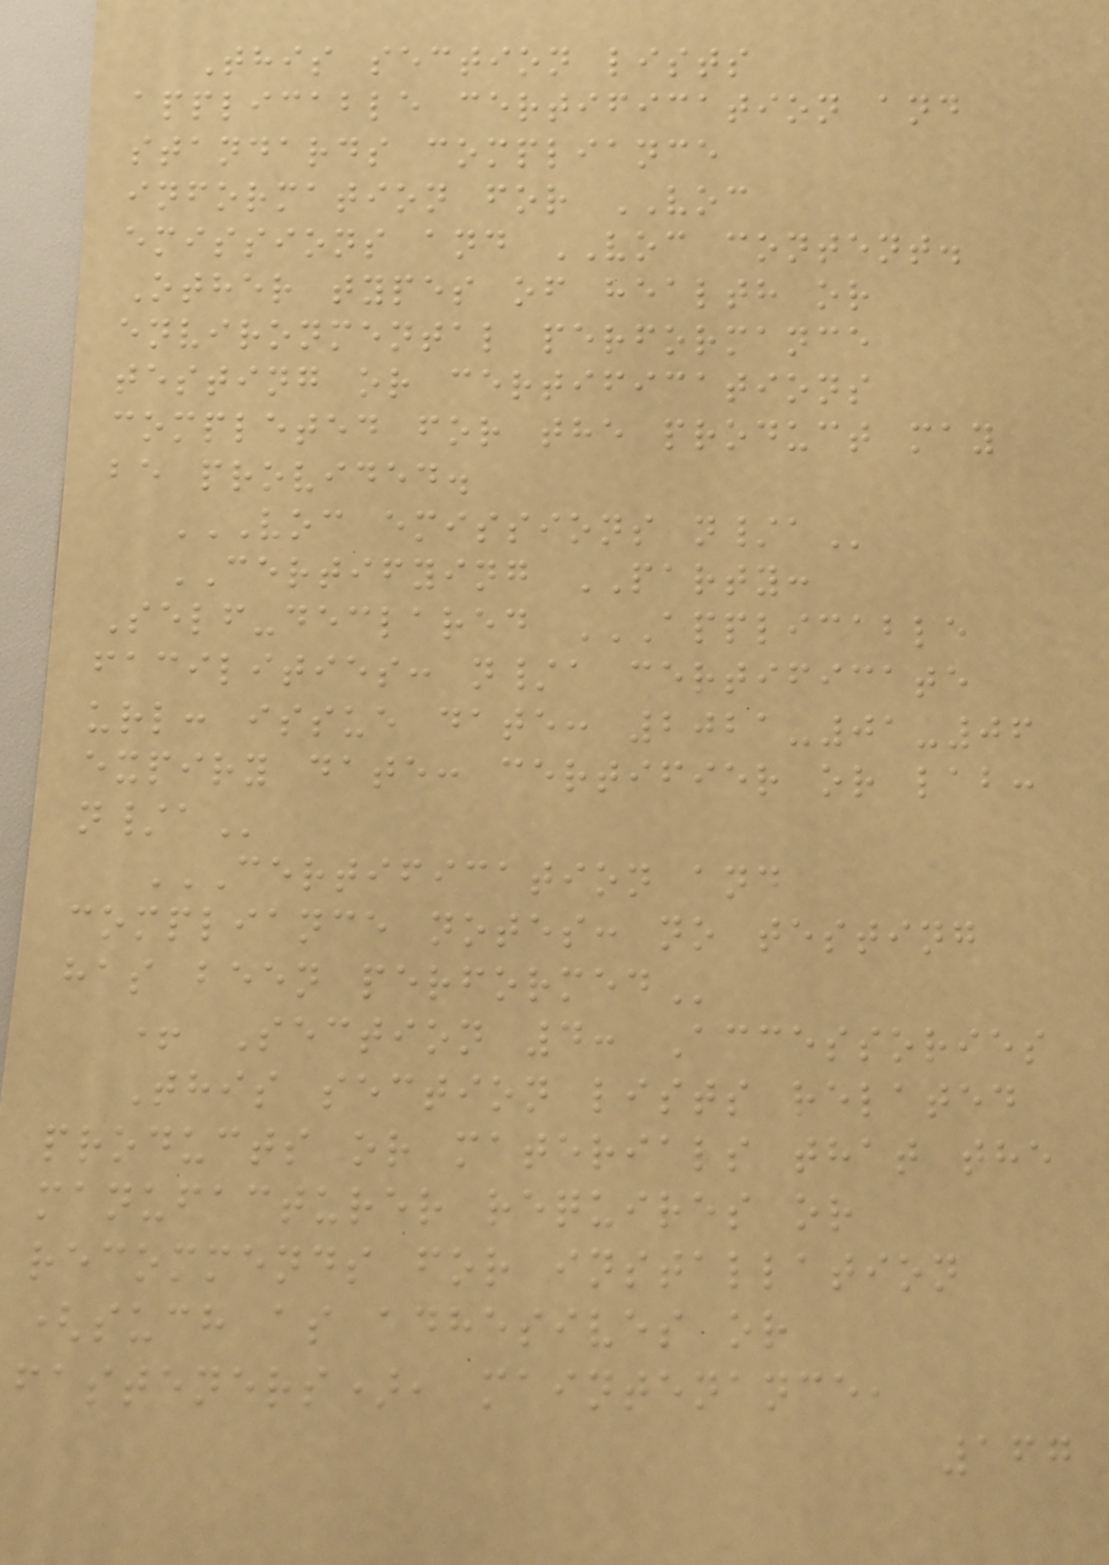This section lists
applicable certification and
standards compliance
information for VOC
emissions and VOC content.
Other types of health or
environmental performance
testing or certifications
completed for the product may
be provided.
VOC EMISSIONS N/A
CERTIFYING PARTY:
Self-declared APPLICABLE
FACILITIES: N/A CERTIFICATE
URL: ISSUE DATE: 2021-01-06
EXPIRY DATE: CERTIFIER OR LAB:
N/A
CERTIFICATION AND
COMPLIANCE NOTES: NO TESTING
HAS BEEN PERFORMED
+ Section 4: Accessories
This section lists related
products or materials that the
manufacturer requires or
recommends for installation
(such as adhesives or
fasteners), maintenance,
167
